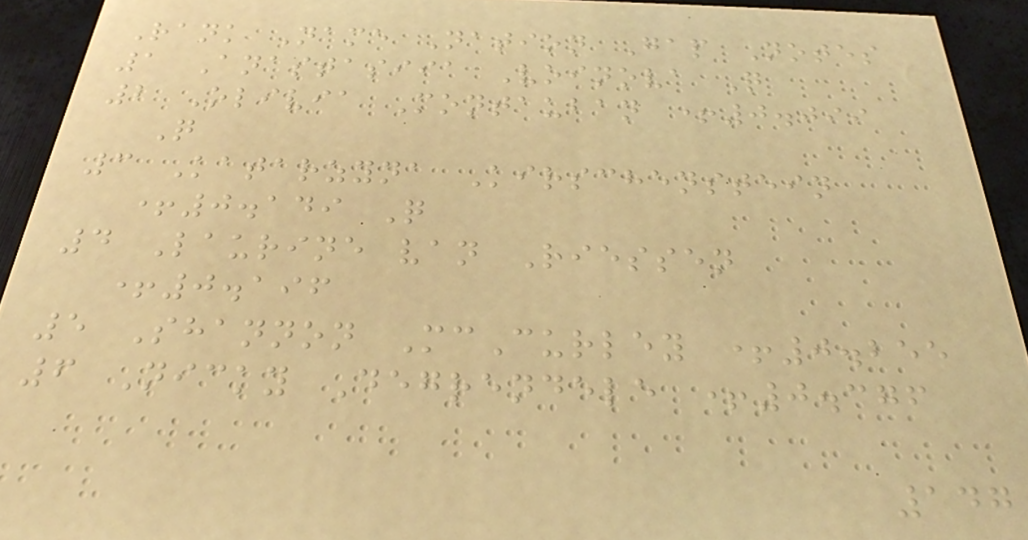Rank Name Nation Gap Notes
1 Anastasiia Voinova Q
2 Olivia Montauban +0.099
Q
3 Katarzyna Kirschenstein
+0.149 Q
4 Laurine van Riessen
+0.196
5 Shannon McCurley +0.255
6 Nicky Degrendele +0.376
147
